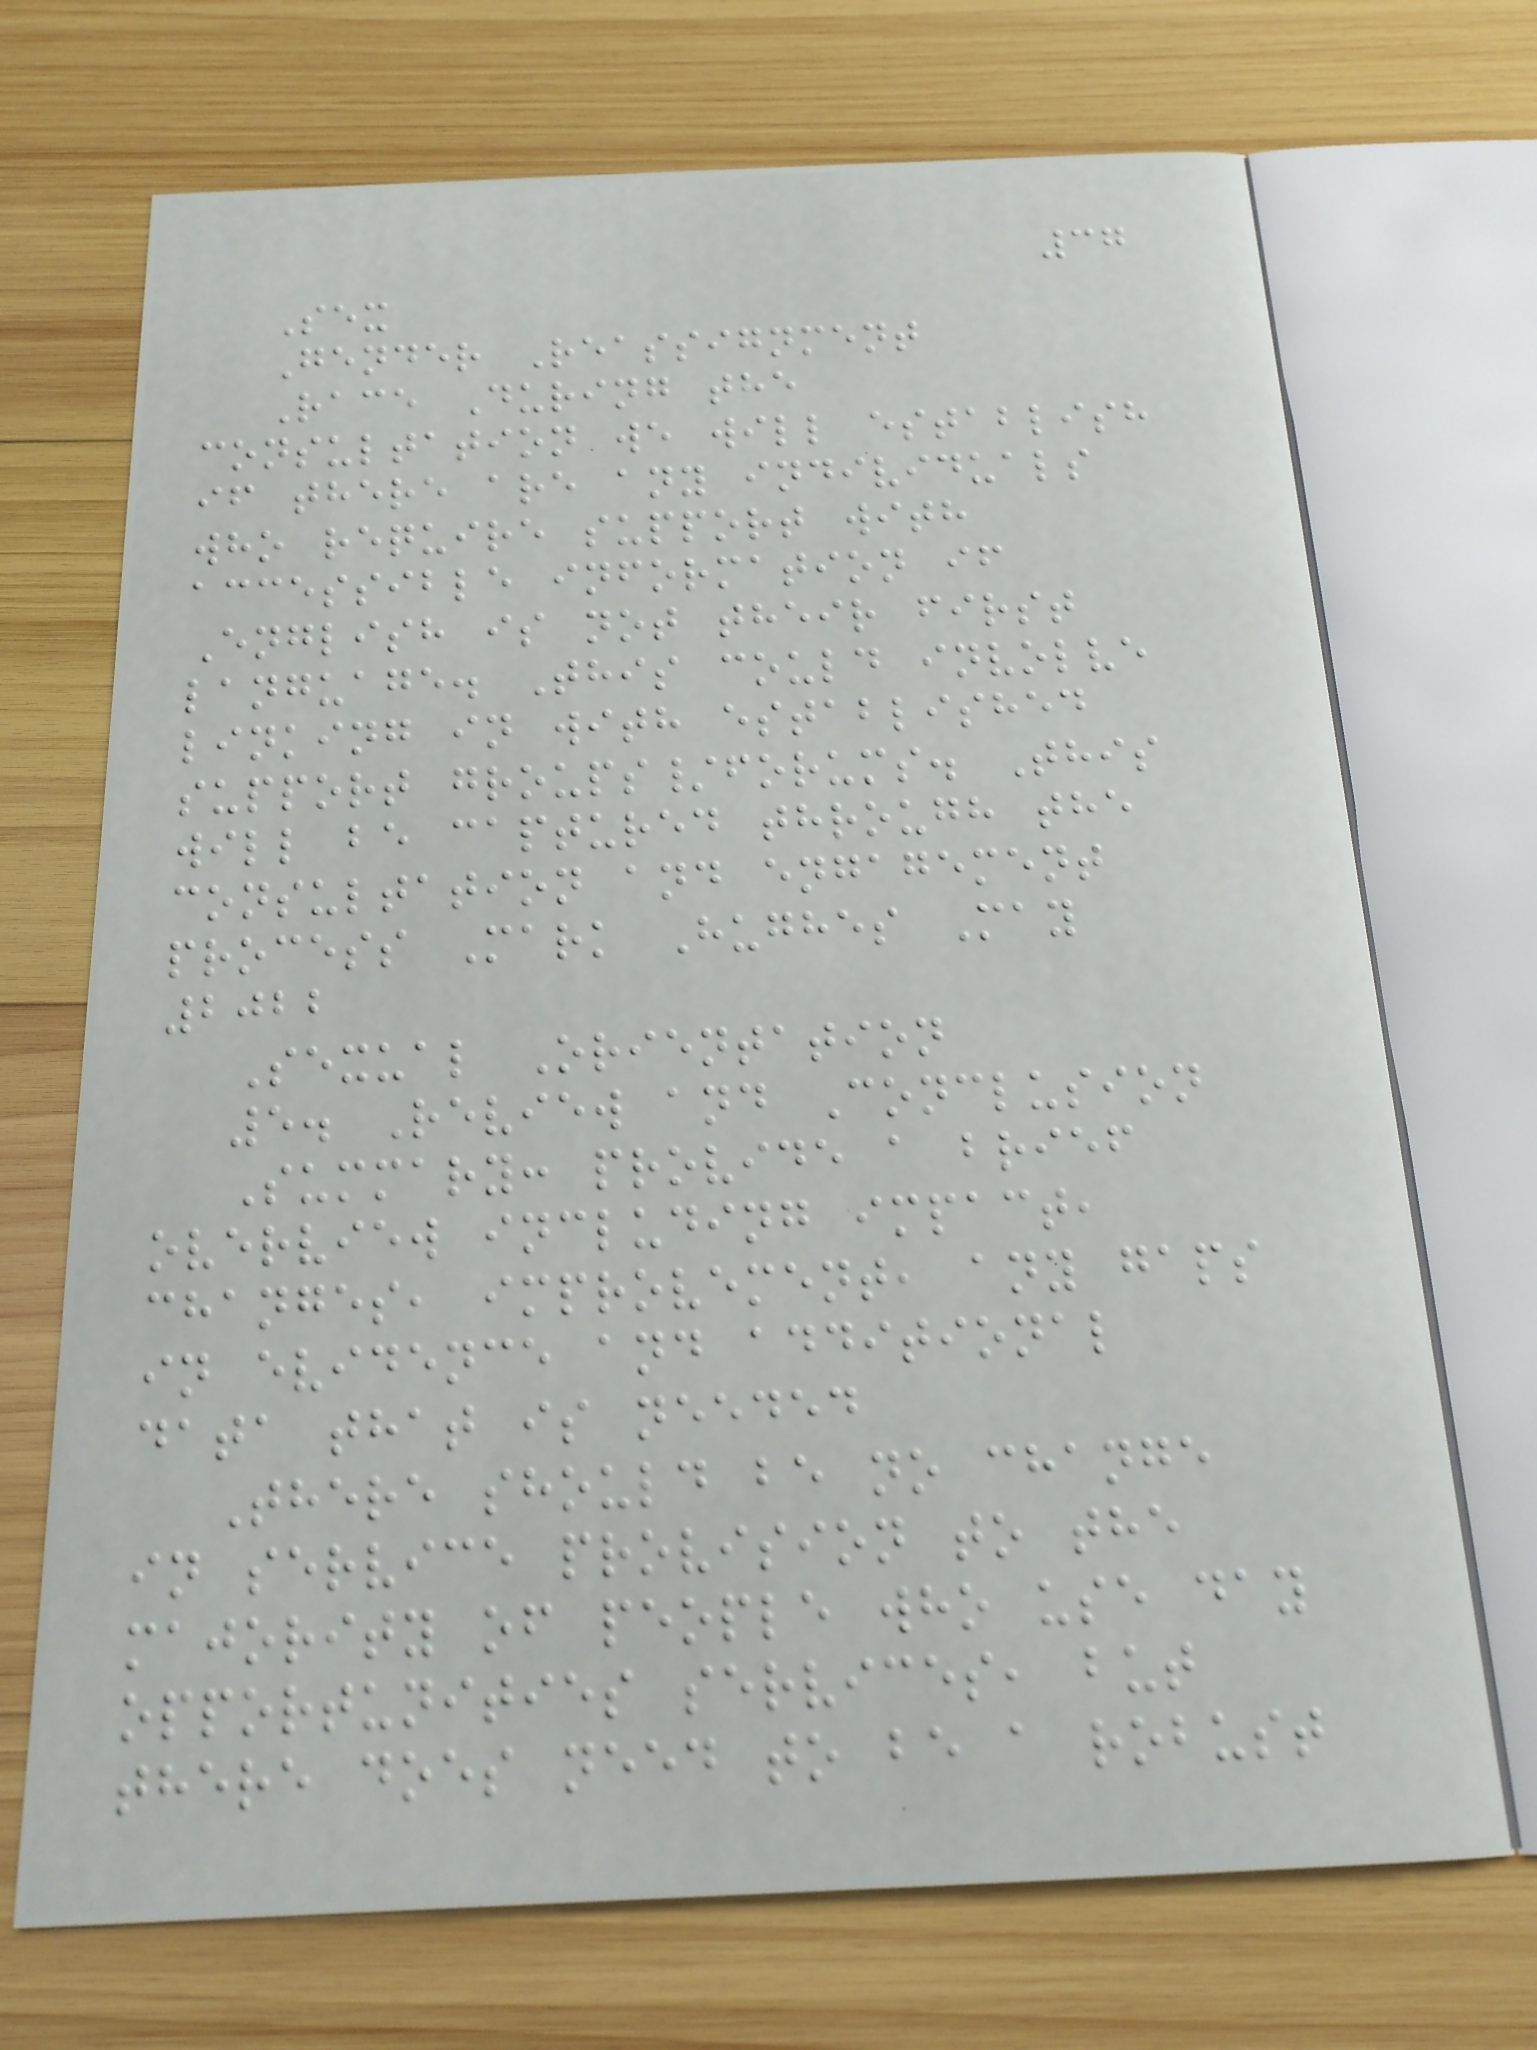37
Sex
Gender Reassignment
Race During the
consultation we will establish
if there are any individuals
who require support with
accessible information if
English is not their first
language. This could involve
linking in with established
support groups/forums. This
will be captured through the
consultation and engagement
process Mark Hughes May
2022
Sexual Orientation
5. Review and Conclusion
Summary: provide a brief
overview including impact,
changes, improvement, any gaps
in evidence and additional
data that is needed
There should be no change
in service provision to the
majority of people who use day
opportunities services, but
there does need to be a robust
